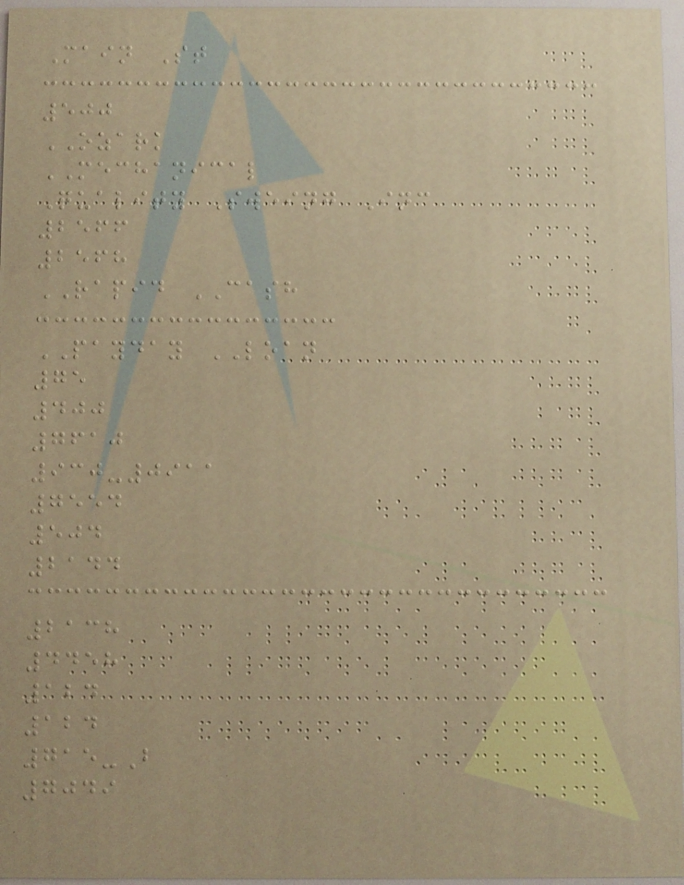Main St
500
OZARK
MECHANICAL
Quality Sweing Inc
2566
2568
RAPID CASH
PAYDAY LOAN
75
400
7610
930-0911
7554
504
2144
2138
4458
124
124
715-B
7049
